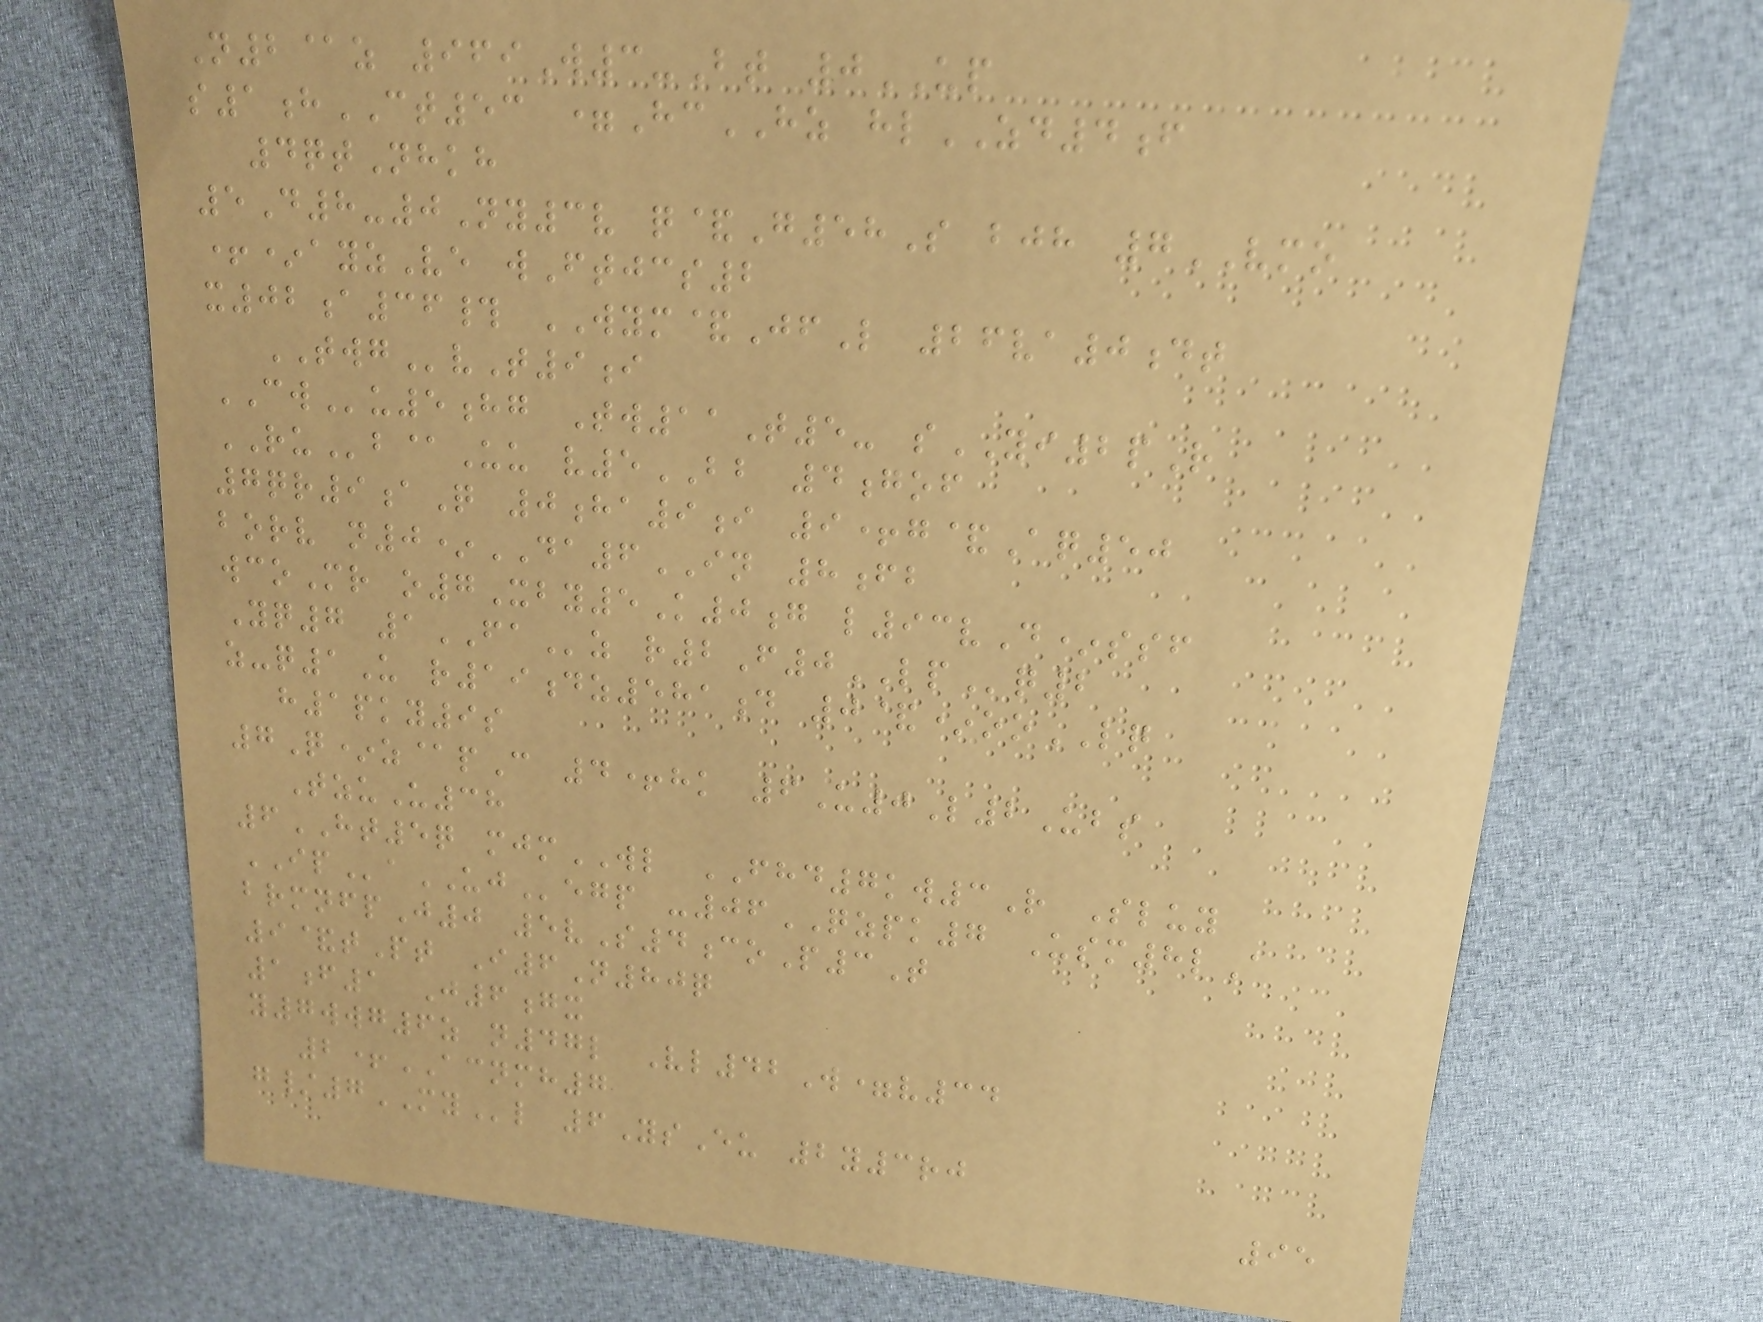N2@z 969W3-Bt 0UP
s1hCT53 =HcHZ hlZD4f
4qtNhkh
5D8-0Ny3v q&G58S bjh 7VMO
+*ayzVe wFtjcs2
x02a36# WYM&JfL 26va0dt
TWGvT9i
CWu5hg Tw11T5- sYI2pR
RUb@Uu v5BB 4gof
7qr9aQ 0ha9i 9+g&Aq50
borv n0*DA6IN 8fb
wcoMr o7Xby5K0g l93vD*ssf
Yq7 1FAz r2F0LPq2
z-q1U r19dz581d 0&*ooLQ
h1pky9s
7Q*z@pC 4+hk 6U0L2Ubs
TzuU38
6HT5q mjmWL FHD7kw3R Sluy
IPaUJegp -06QZPK7 Usm8lA
brmnfpJ0 5vS4coP3T
9&tPt I6N80q
1f1 J6gx
y7wwg6z n47l Vl42W=v34
2+ACNMH7
g/7MYl 6YsEu 2y3rj
95
